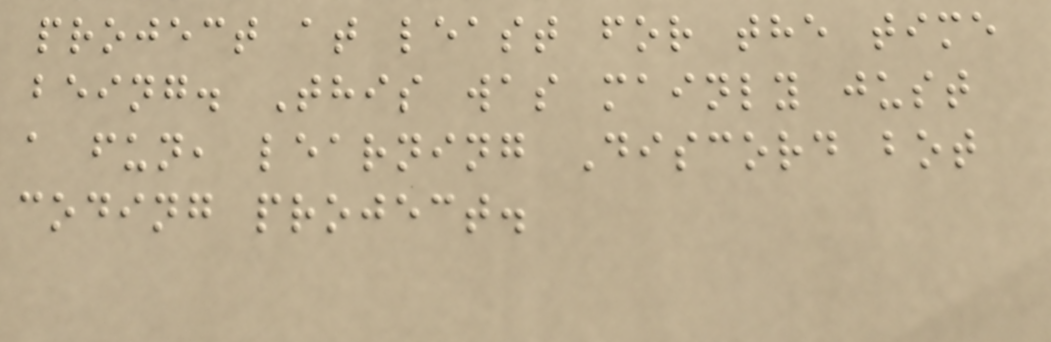project at least for the time
being. This was mainly just
a fun, learning Discord bot
coding project.
